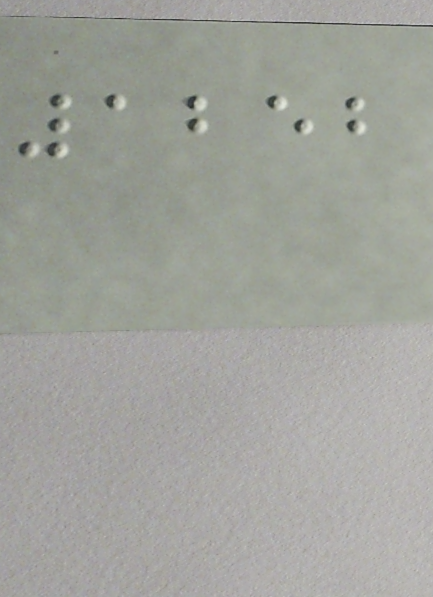1252
